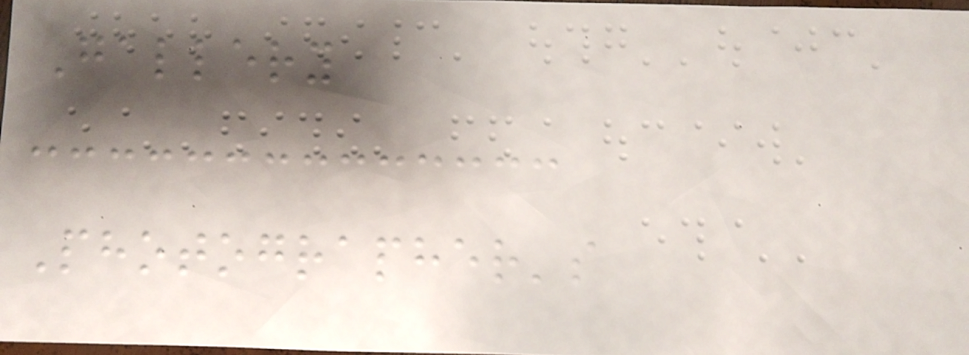Gallery
Photographer's
